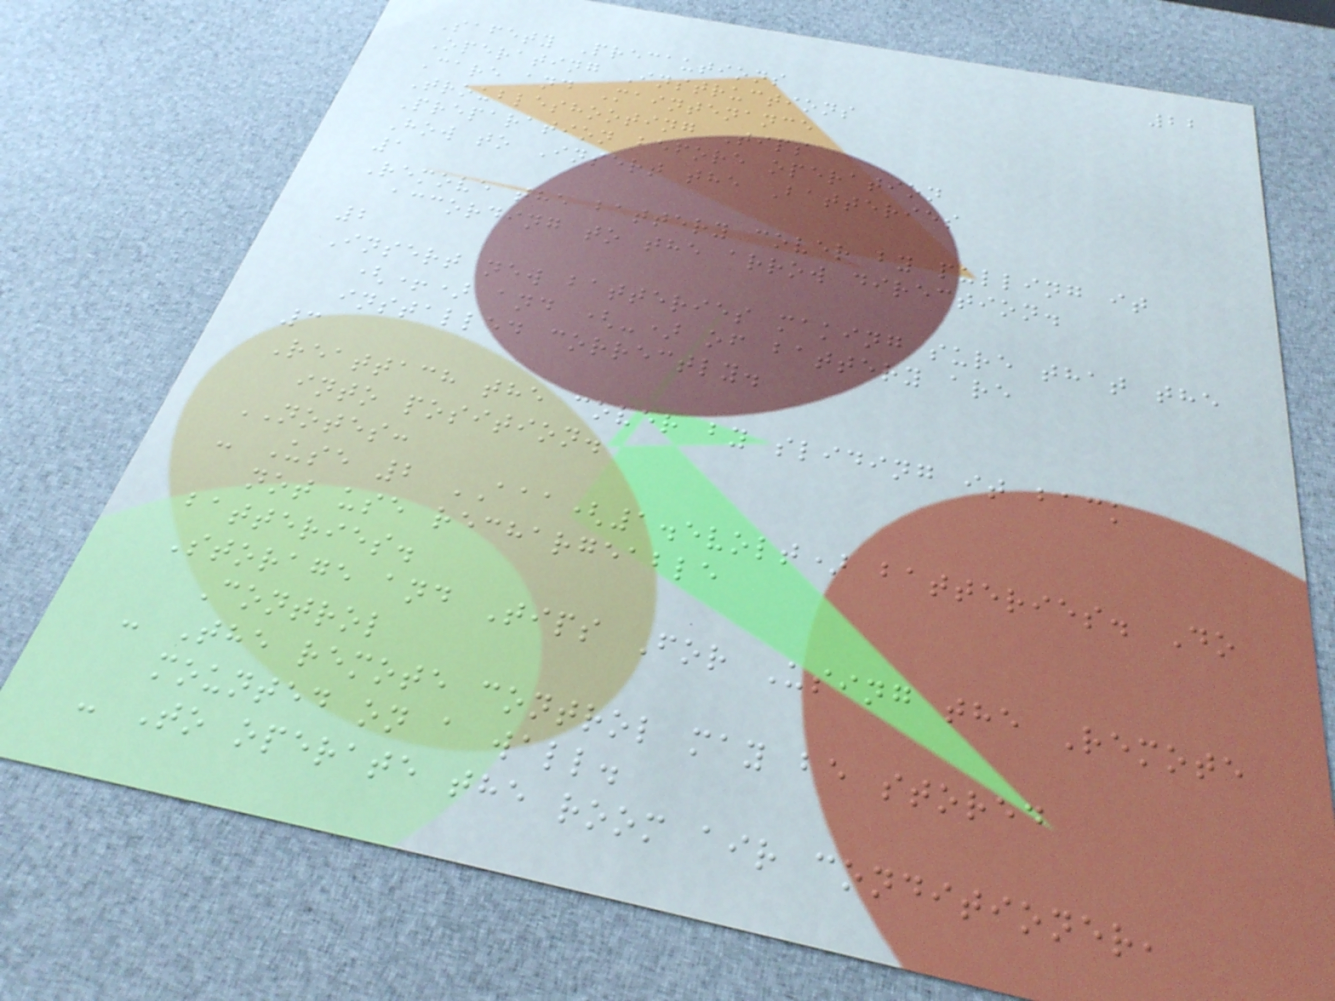22
Safety Precautions
Operating Instructions
Care and Maintenance
Troubleshooting Tips
Preparation before operation
How to Insert the Batteries
1
Remove the battery cover by pulling it
according to the arrow direction.
2
Insert new batteries making sure that the
(+) and (-) of battery are
installed correctly.
3
Reattach the cover by sliding it back
into position.
NOTES:
- Use 2 AAA(1.5volt) batteries. Do
not use rechargeable
batteries.
Storage and Tips For Using the Remote
Control
- The remote control may be stored
mounted on a wall.
- To operate the room air conditioner,
